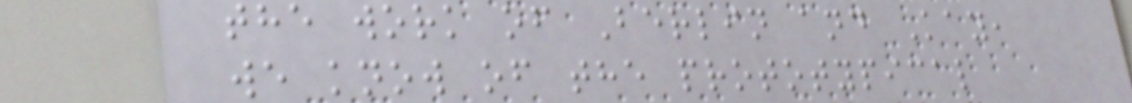the work of Berlin and Kay,
we know of the prototypical
